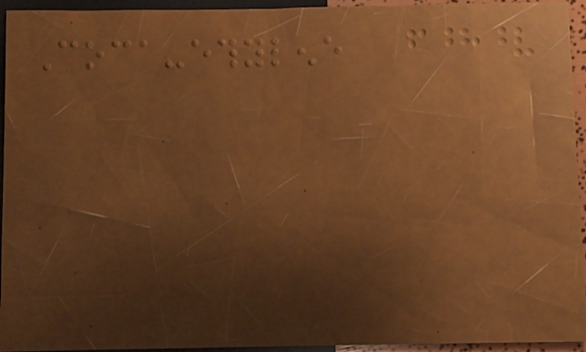Coca-ethylene
